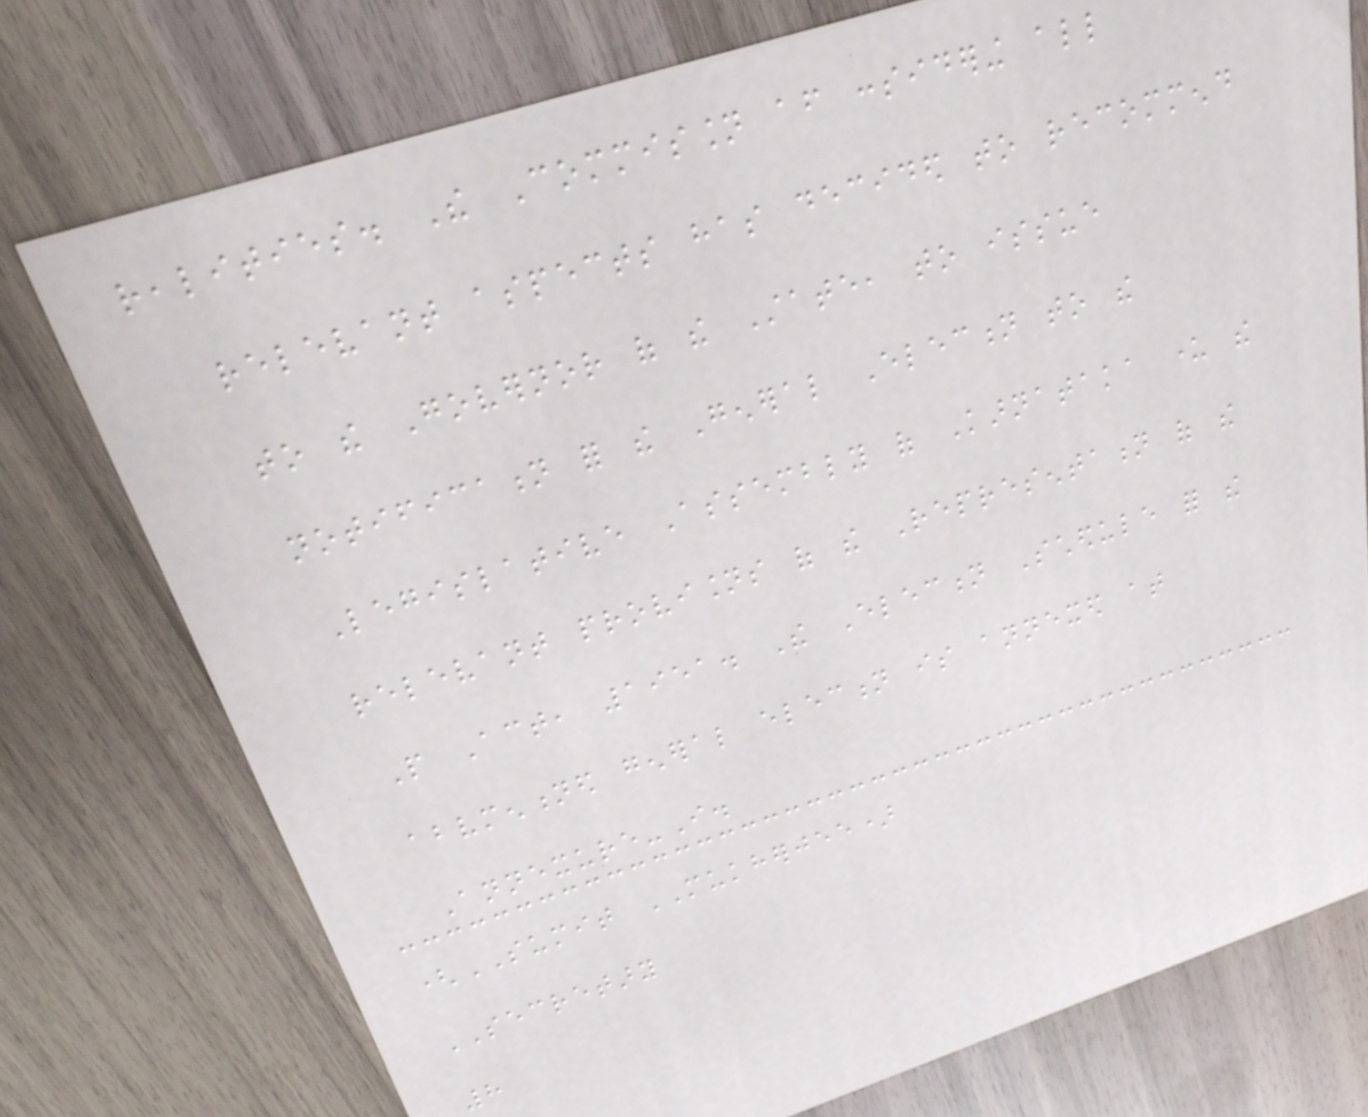realities. The Commission after considering all
relevant aspects has decided to recommend
to the Governor of the State, to issue
notification for the General Election to the
Legislative Assembly of Karnataka under the
relevant provisions of the Representation of the
People Act, 1951. The Election Schedule for the
abovementioned general election is annexed at
Annexure-I.
(SUMIT MUKHERJEE)
SECRETARY
8
